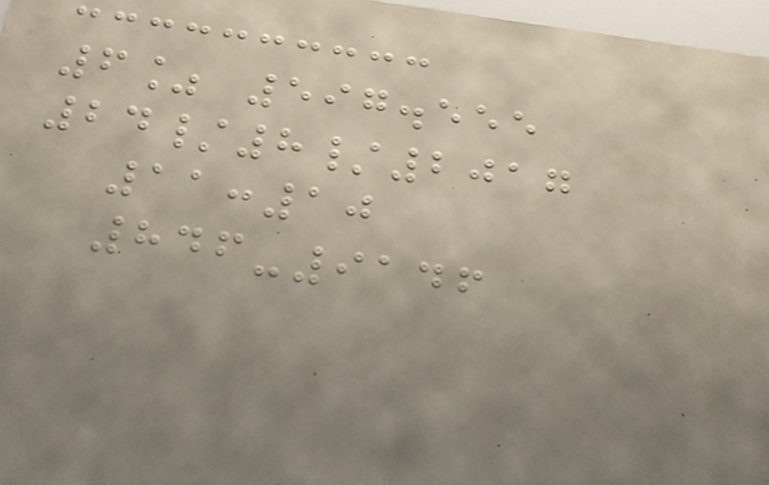6% 597.555
24/8/2017
11:10
846-9146
